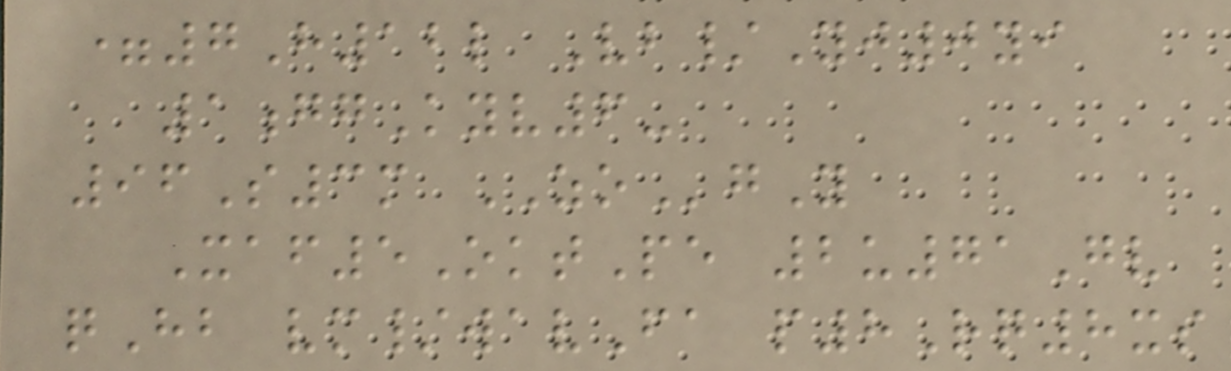=7H12l Vb/Yj0yi
1ggKyv6-
96S3m ZOgY
Xaf5OktPe 2u71Gv
qHb vm/wavFa p8Rq8xs
